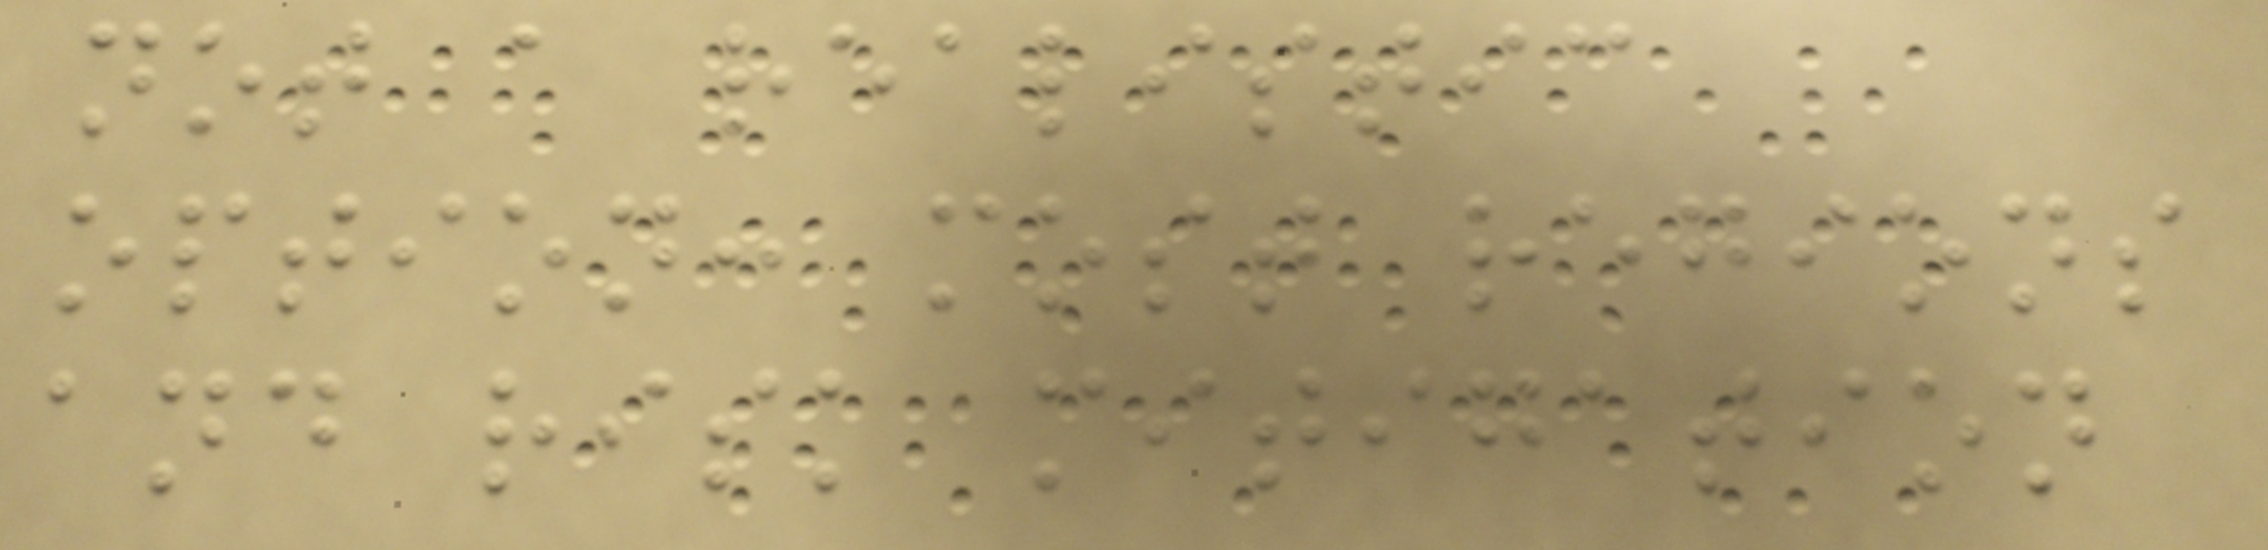not a realistic
option: most regions
and risk mitigation
